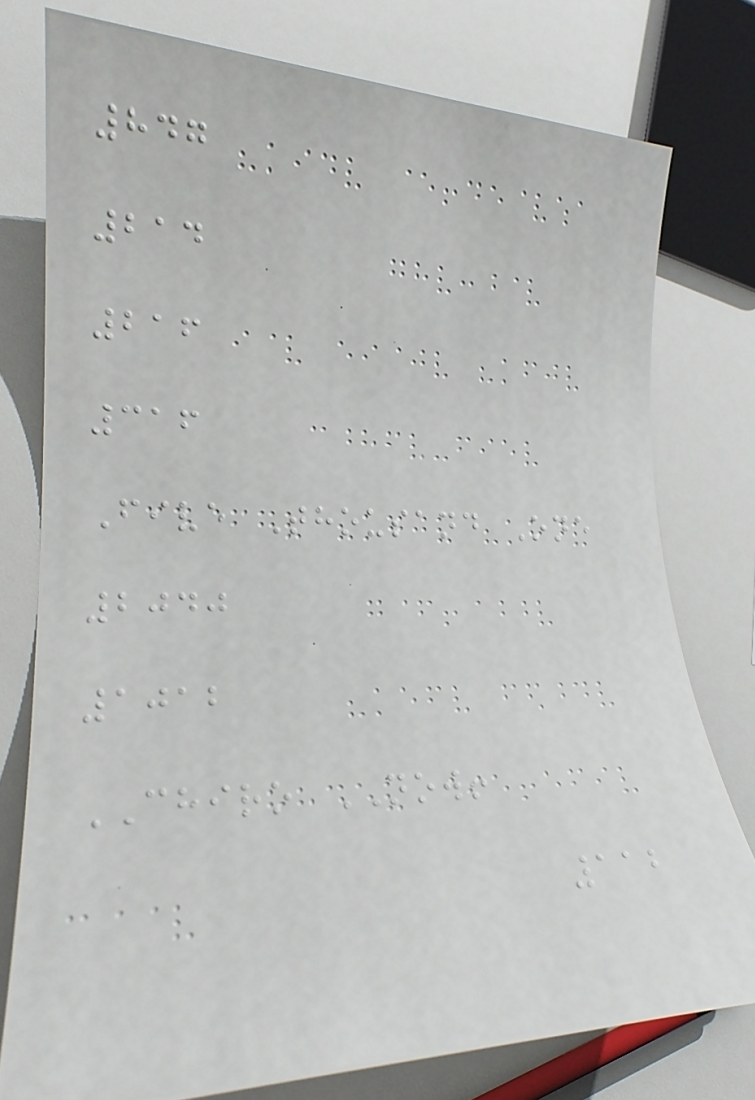847
214
216
316
Five Thousand One
2040
1012
CHIRO NOW!
112
